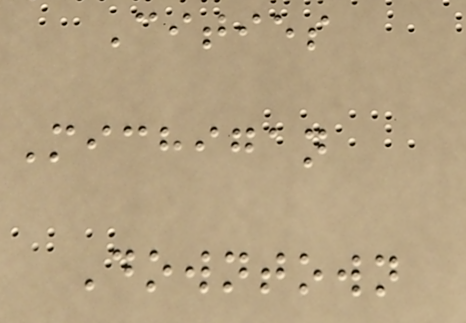Cities
Michigan
Downtown
